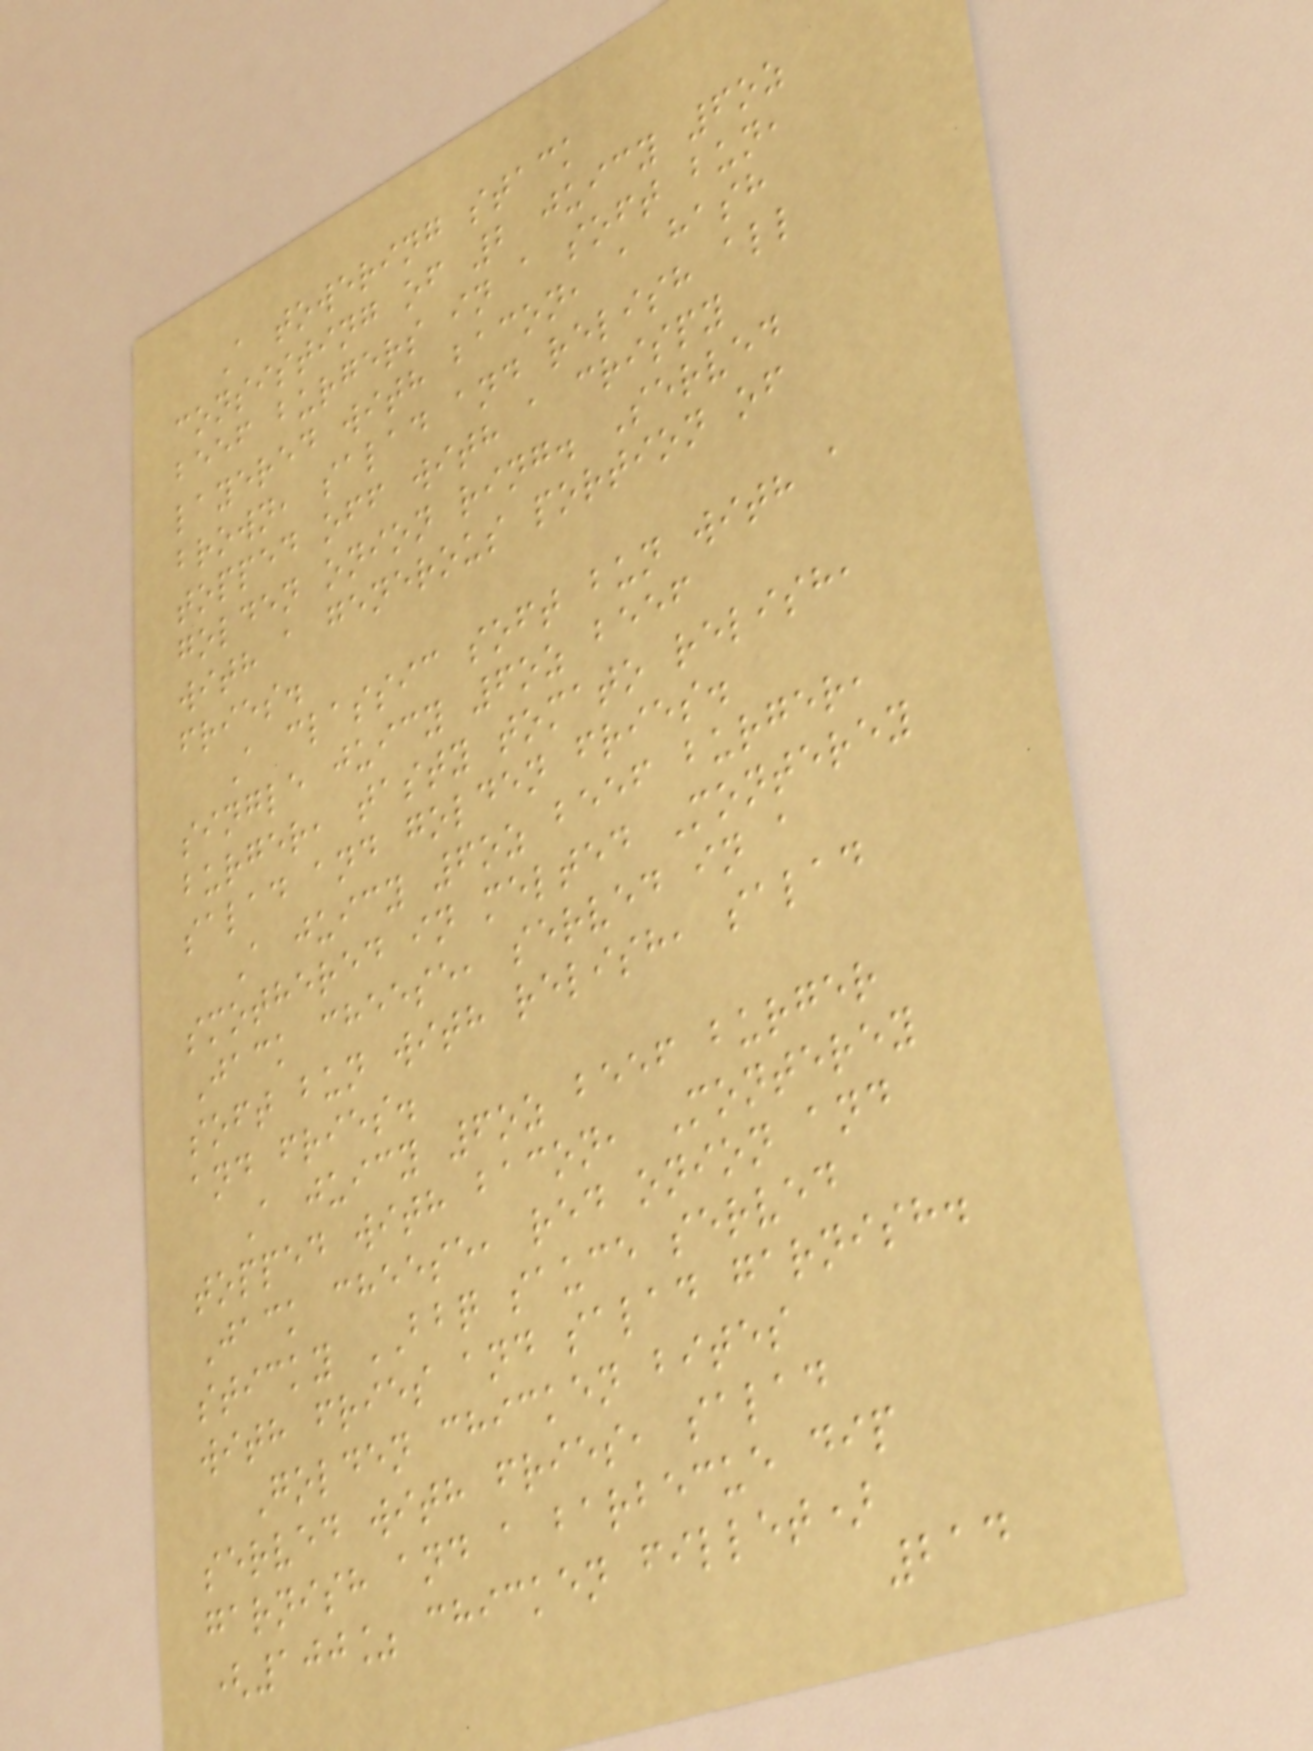A towering stack
consisting of 2 juicy 6oz
beef burgers in a soft bun,
layered with bacon, a hash
brown, salad and relish all
topped off with a crispy
golden onion ring. Served
with a generous portion of
fries.
A classic soft bun with a
single juicy 6oz beef
burger, tasty tomato relish,
salad and golden fries.
A juicy 6oz beef burger,
smothered in melted Monterey
Jack cheese, served in a
soft bun with relish, salad
and fries.
A juicy 6oz beef burger
topped with bacon, Monterey
Jack cheese, red onion and
sticky BBQ sauce served
with fries and salad garnish.
Golden chicken bites
served with fries, salad
garnish and a barbecue dip
(100% chicken fillet)
214
